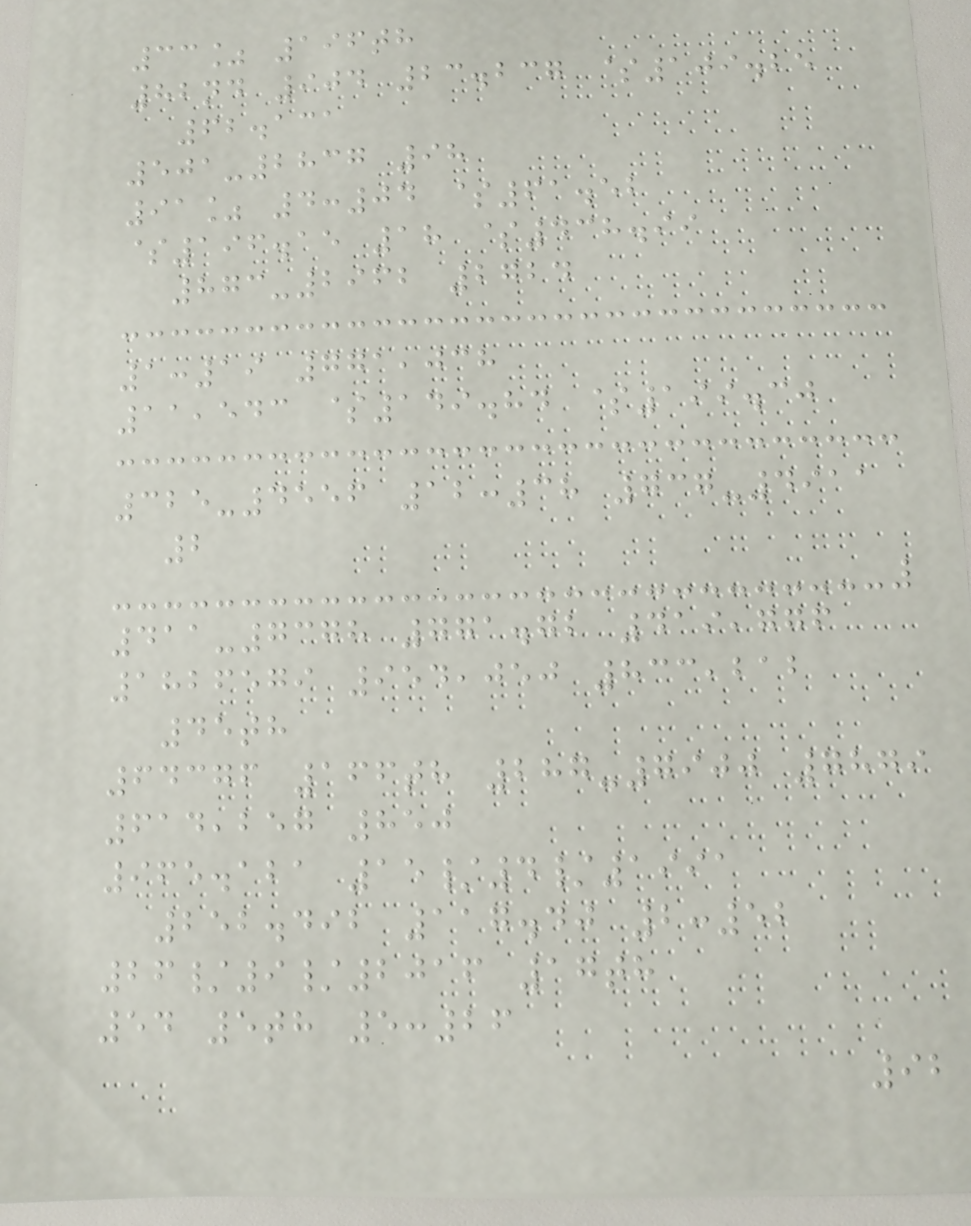33% 196th
82nd 904 23.237 $109.25
62.131
501-2837 98
91% 4:04 $61.52
$196.15 18 $438.99
873-2962 2724
1:19 771,038
11,543 $149.84 $199.30
325-4556 12:38 737-4911
2
411-7378 771.72 419,776
1826579 954,050 833,212
45th
64376 166th 287-7900 7879
614,257 850
965.121 15/4/1991
252.492 117.40 2:52
26/9/2016 17th
54 5th 5:26
92
